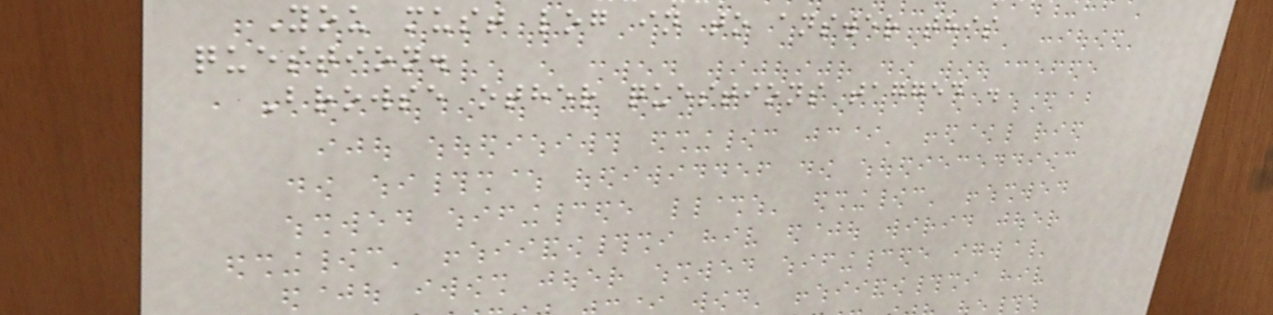You must log in to answer this
question.
Browse other questions tagged .
